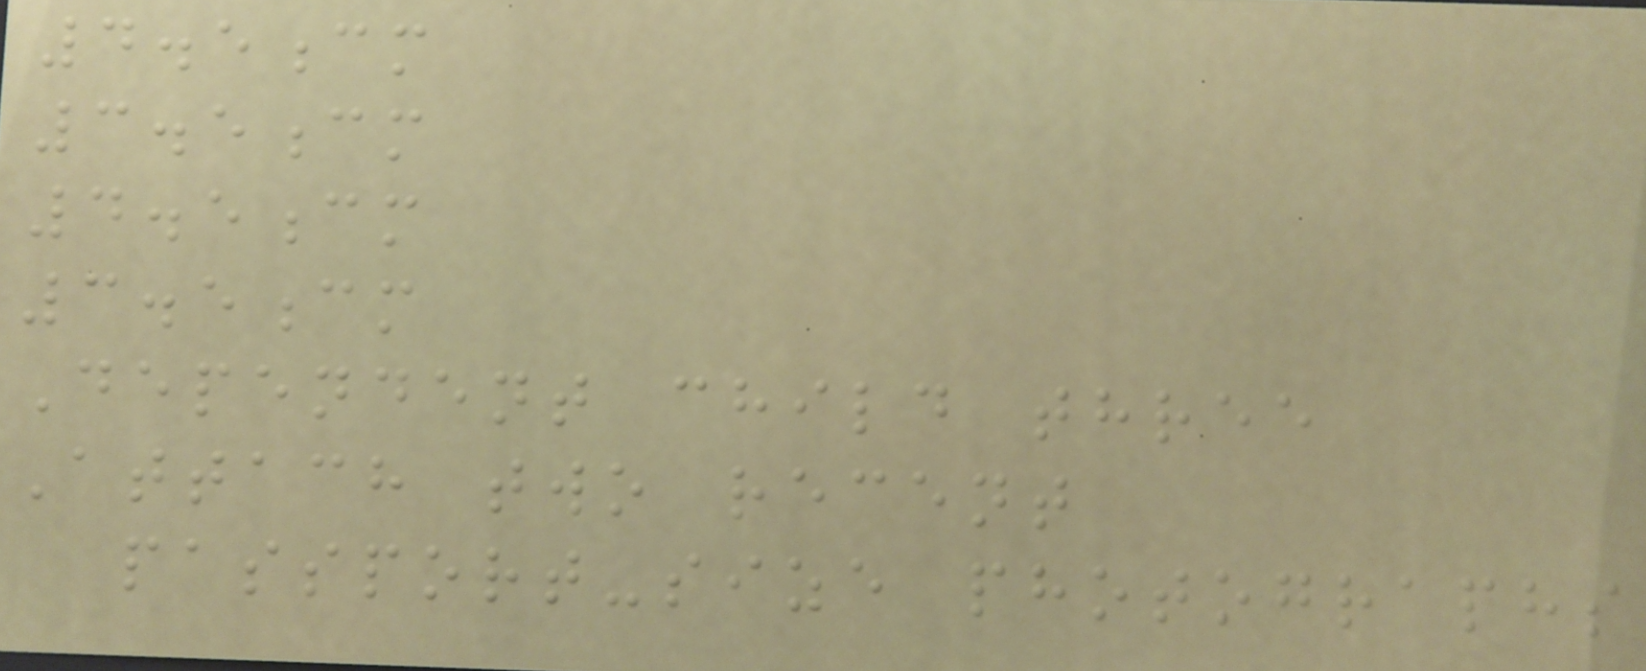4.5cm
3.5cm
4.5cm
3.5cm
Dependent child three
Attach two recent
passport-size photographs
